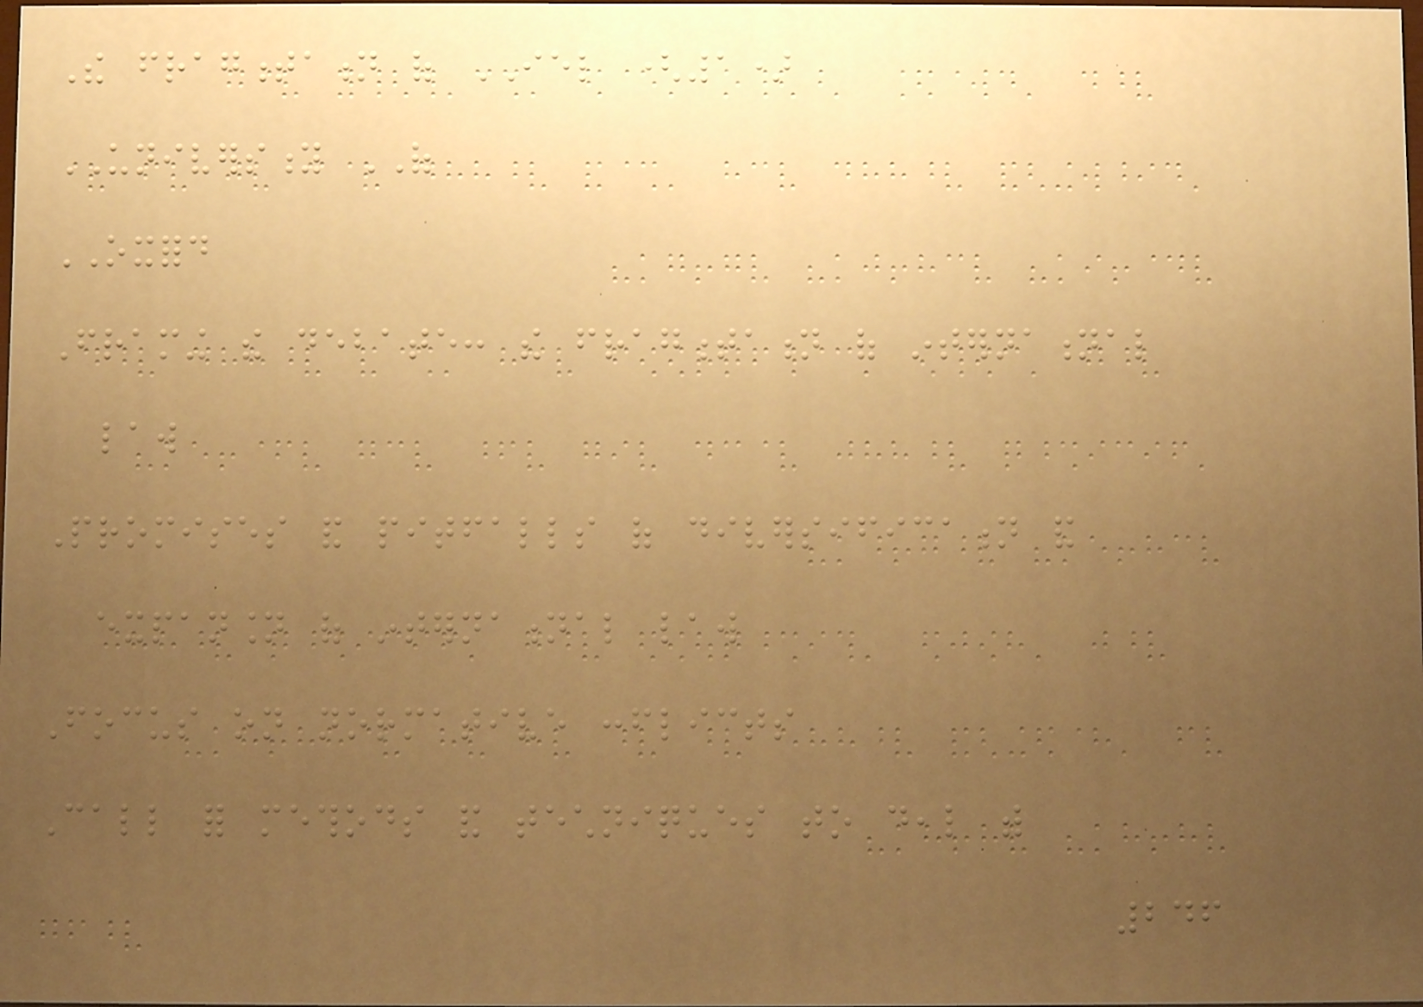The fragmentation of IEL (1)
UNIVERSITY OF
OXFORD
Framing the debate: the fragmentation of international
law
Promises and pitfalls of diversification and
expansion of international law
Focus on normative conflicts
Call for methods and techniques to deal with
246
